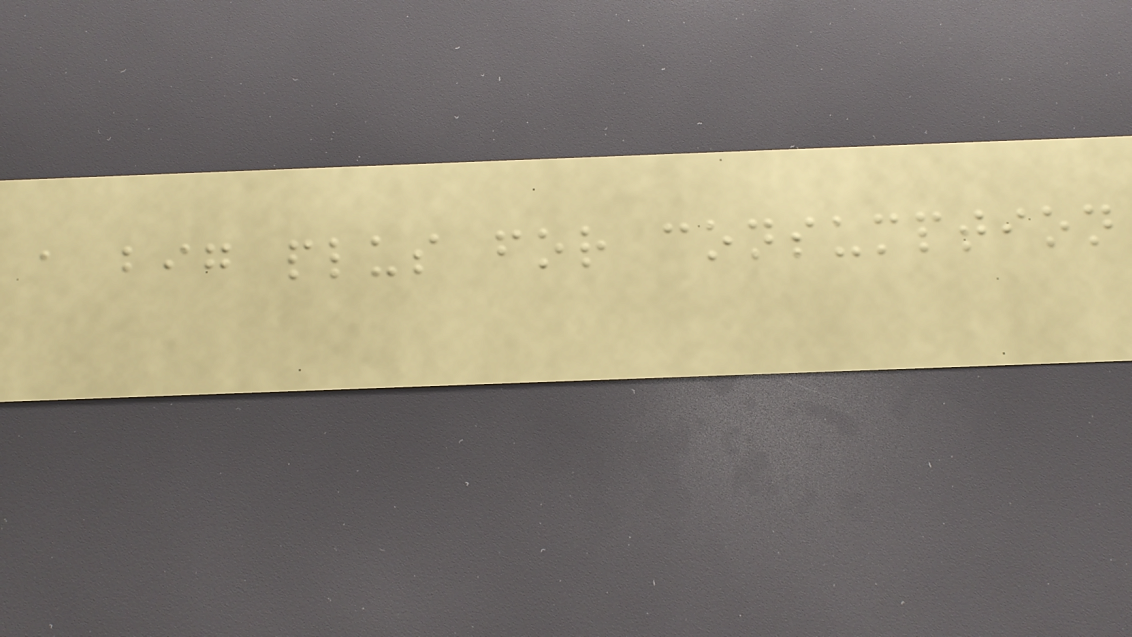a big plus for consumption
